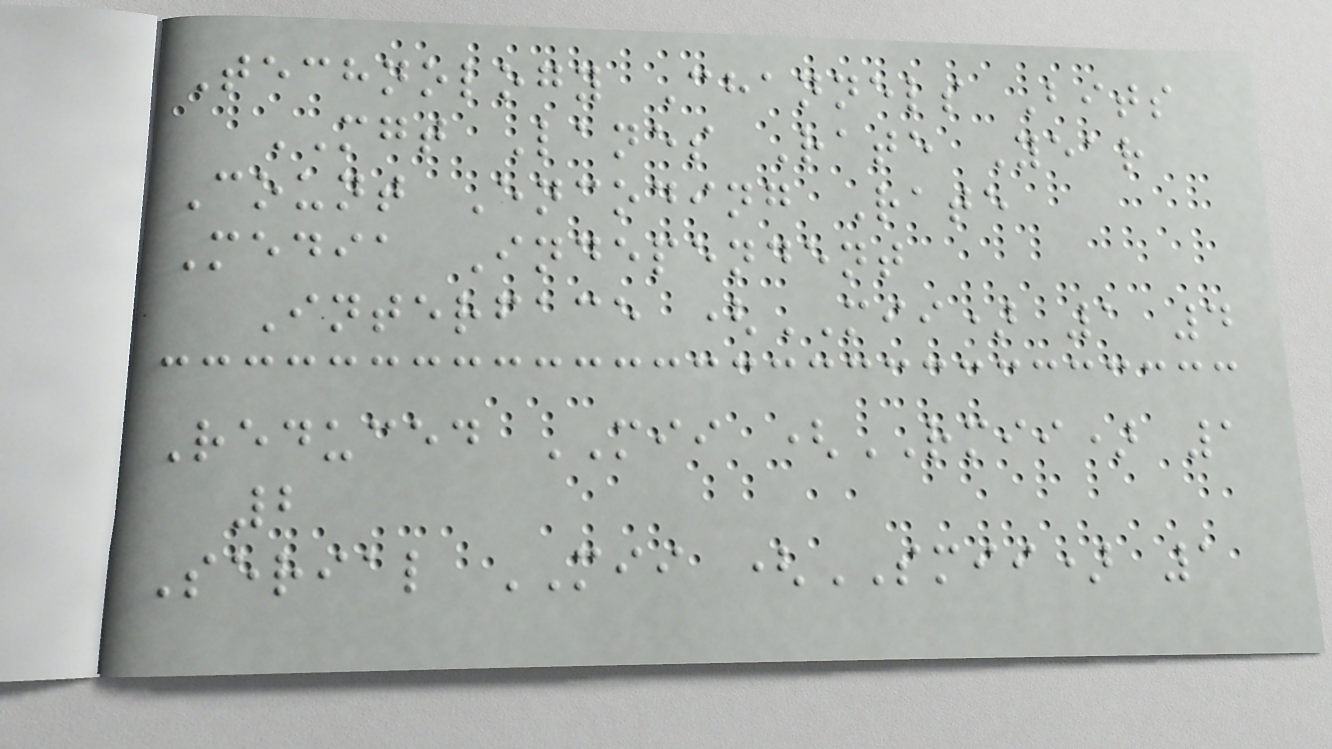Technology Channels Bits
MGT Lanes Rate Year
Count Encoding Rate
Media Independent
Interface (MII) 1 4
Reduced MII (RMII) 1
2
Serial MII (SMII) 1
